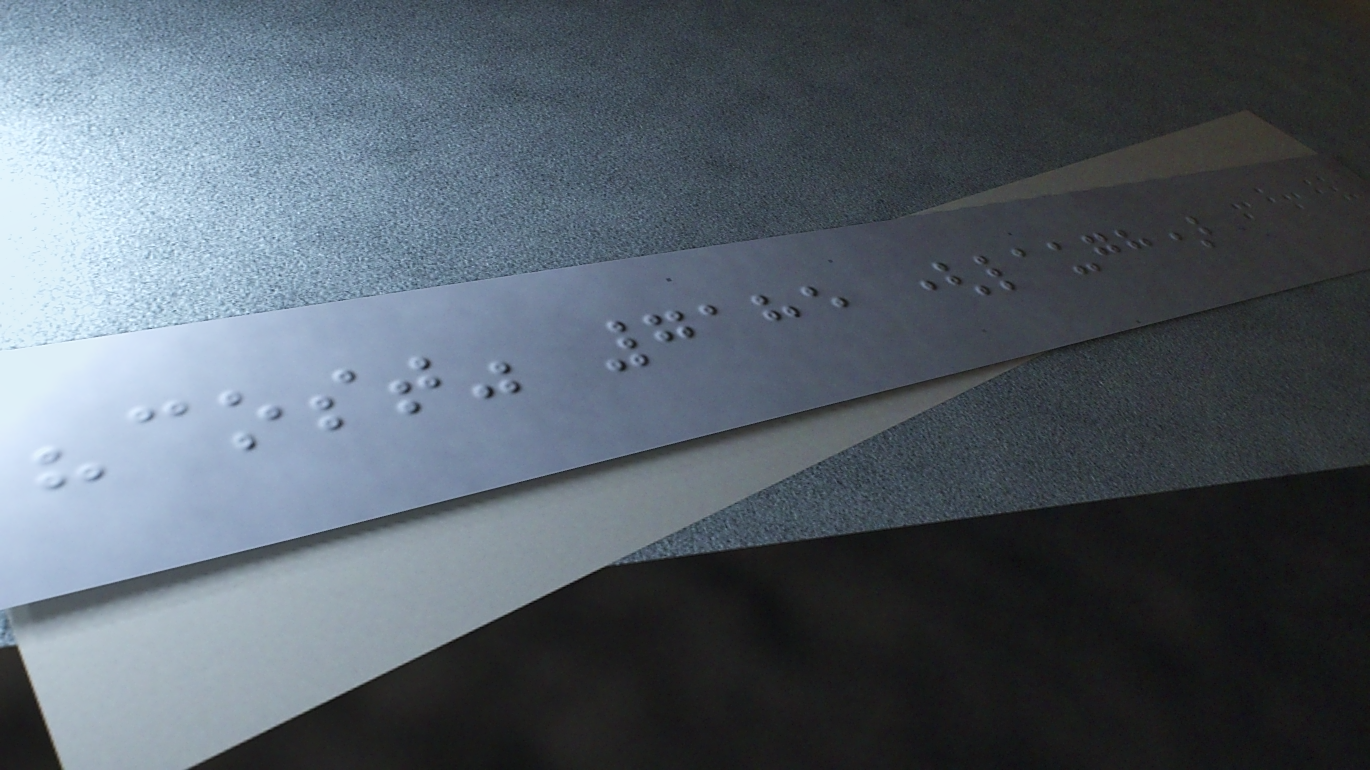"cost" 7185 (laugh)
